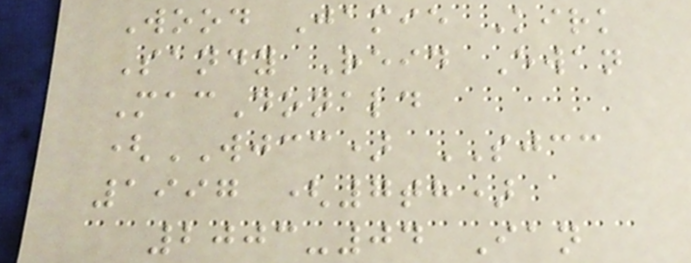Wood Jamie Kirk
Sandy Reid Ewan
MacDonald
(WJCC) SJCC
1997 (7th)
2003-04 Ian
